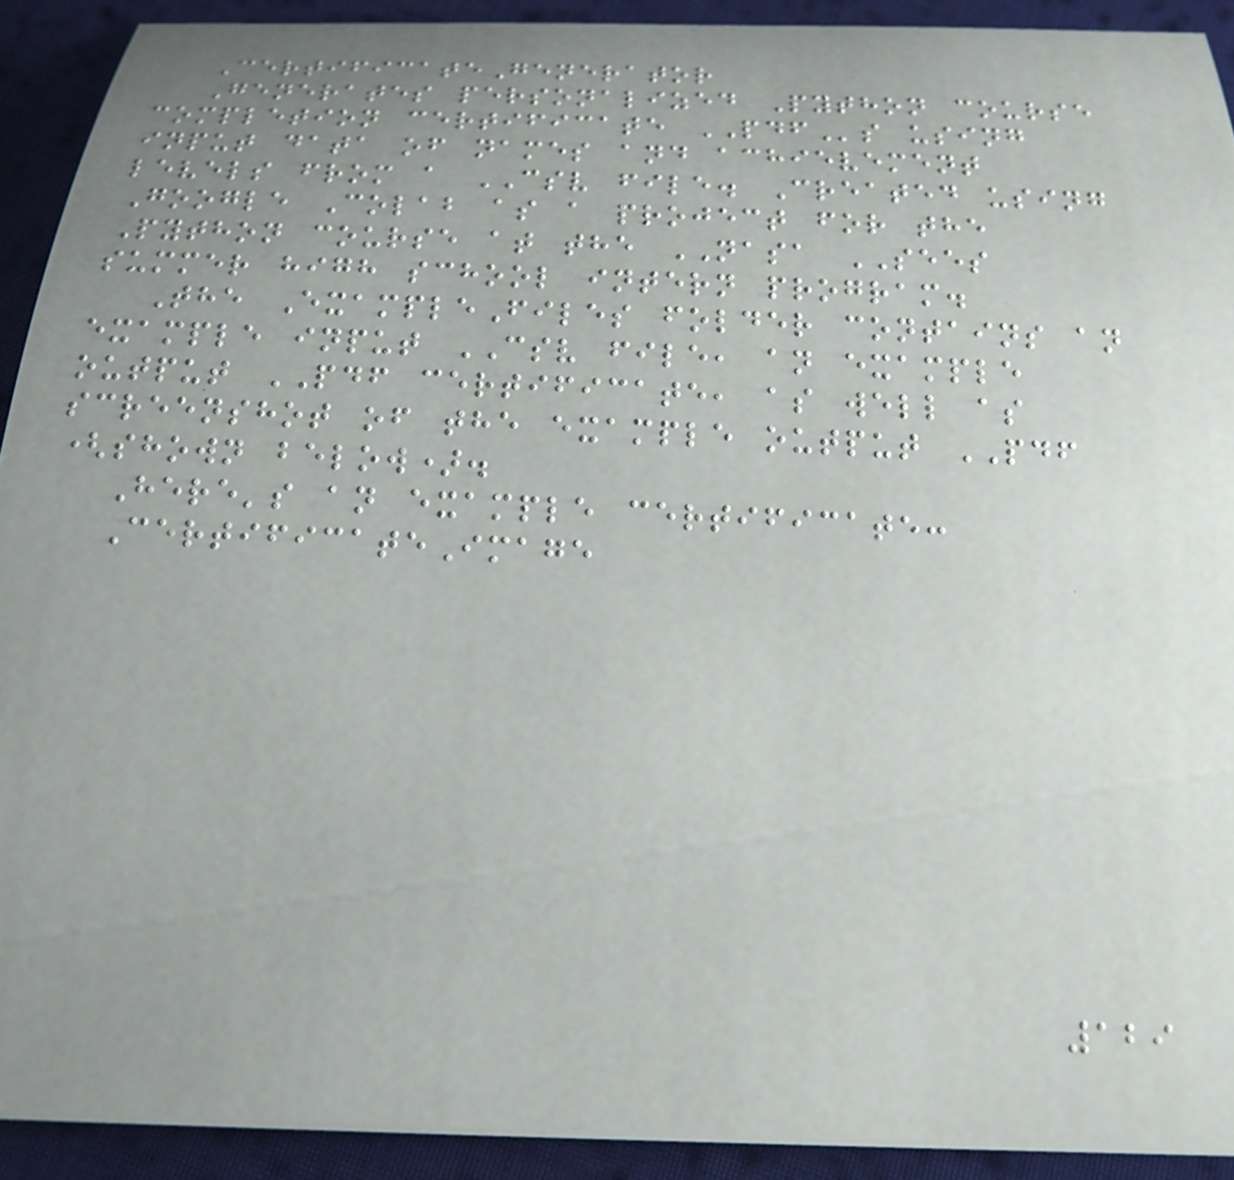CertificateGenerator
Generates personalized Python course
completion certificate PDFs using
input data of names and achievement
levels from a CSV file. Created using
Google Colab as a project for the
Python course at the NASA SEES
summer high school intern program.
The ExampleFiles folder contains an
example input CSV file, an example
output PDF certificate, as well as
screenshot of the example output PDF
(shown below).
Here's an example certificate:
CertificateImage
129
